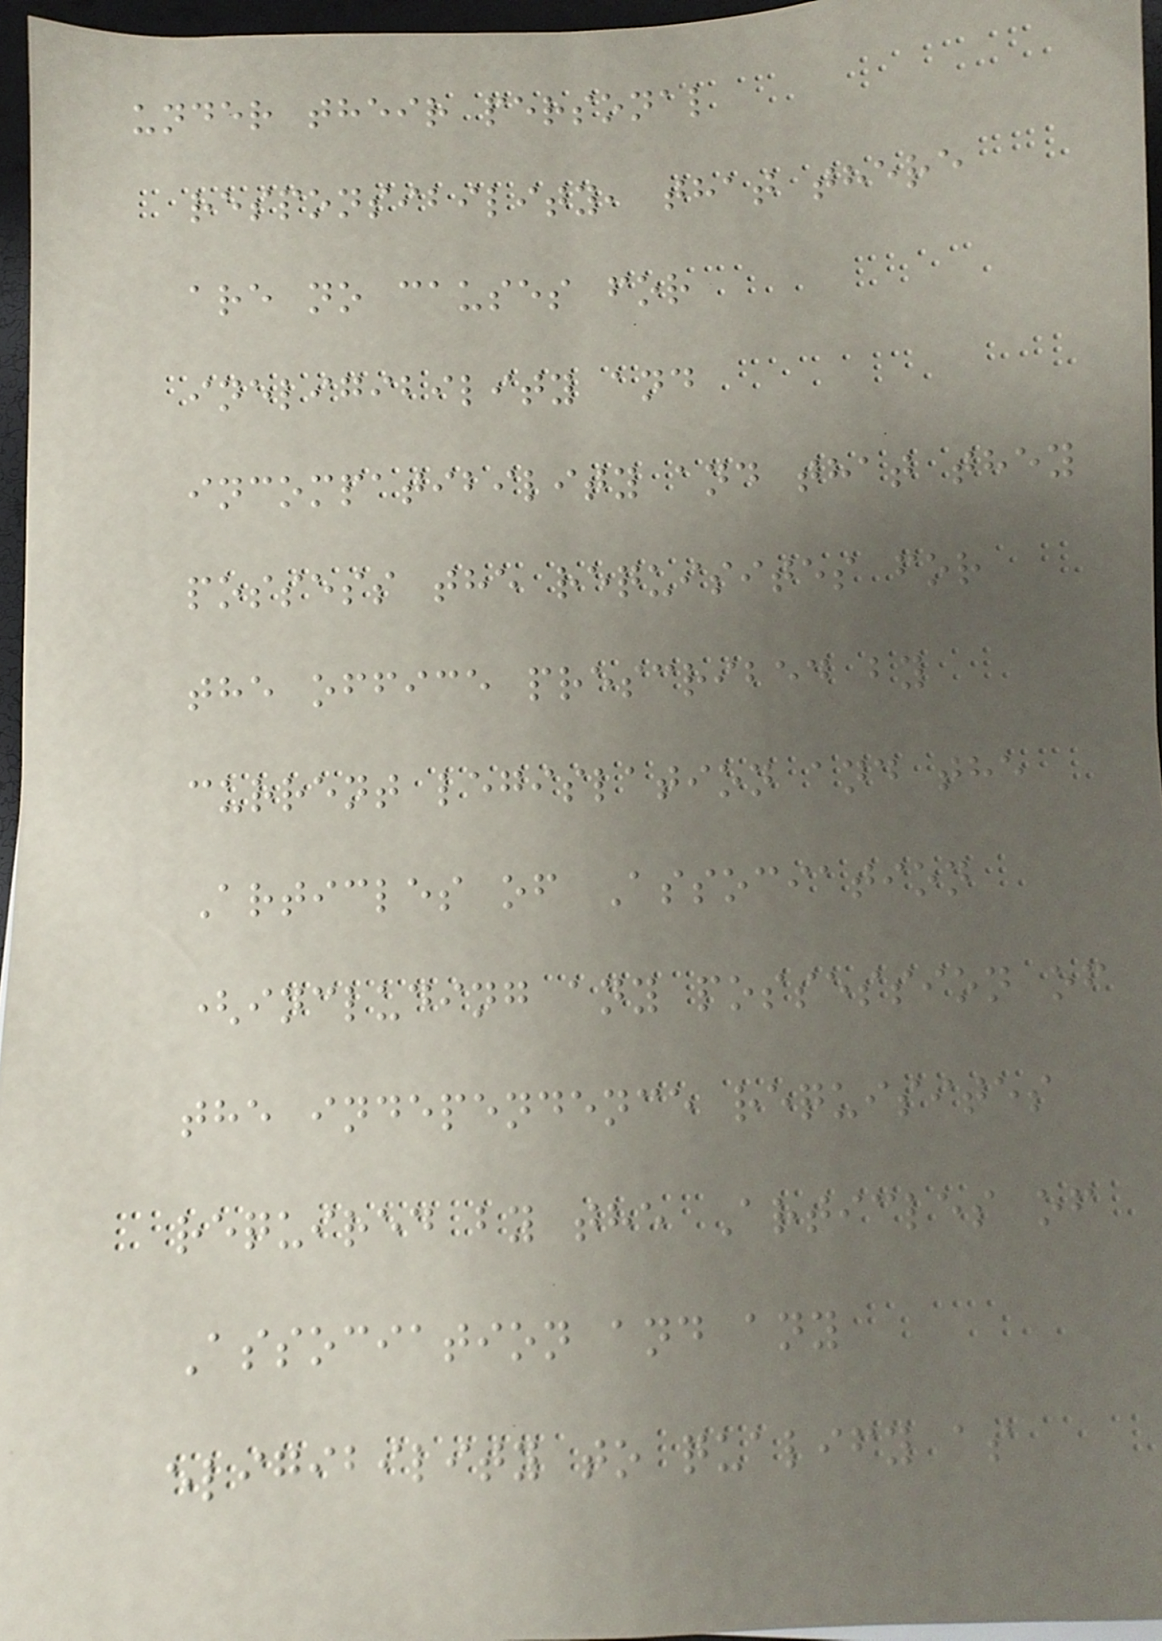under their personal
responsibility, that there
are no causes for
ineligibility and
incompatibility and that they
possess the requisites for
the office prescribed by
current legislation and the
Articles of Association
(including any possession of
the independence requisites
required by the Articles of
Association and any
eligibility to qualify as
